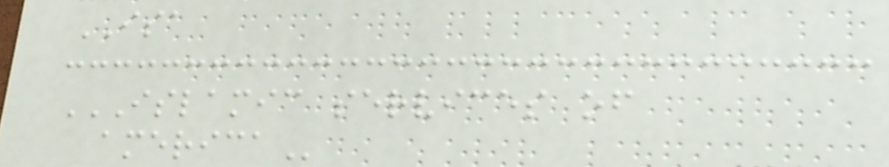ISA
ISLAMIC SERVICES OF
AMERICA
